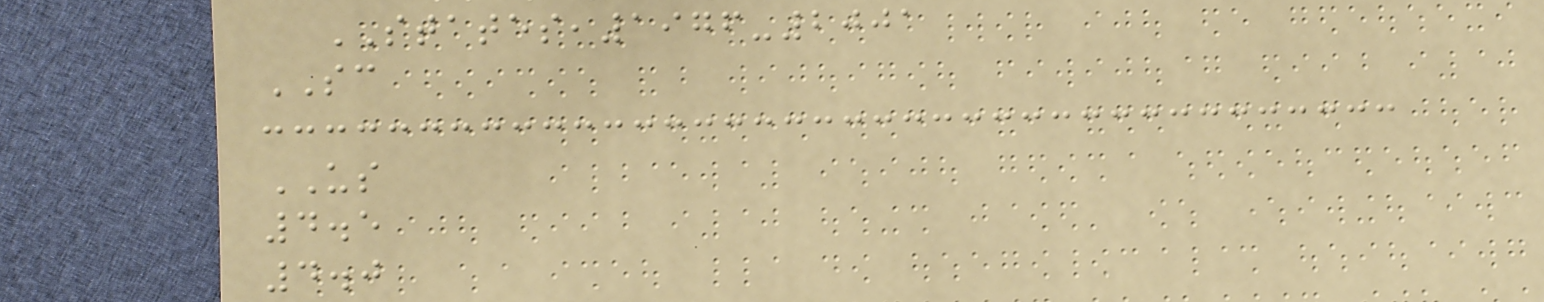STATES,1976-2001
SC
US
4.5
4.0
